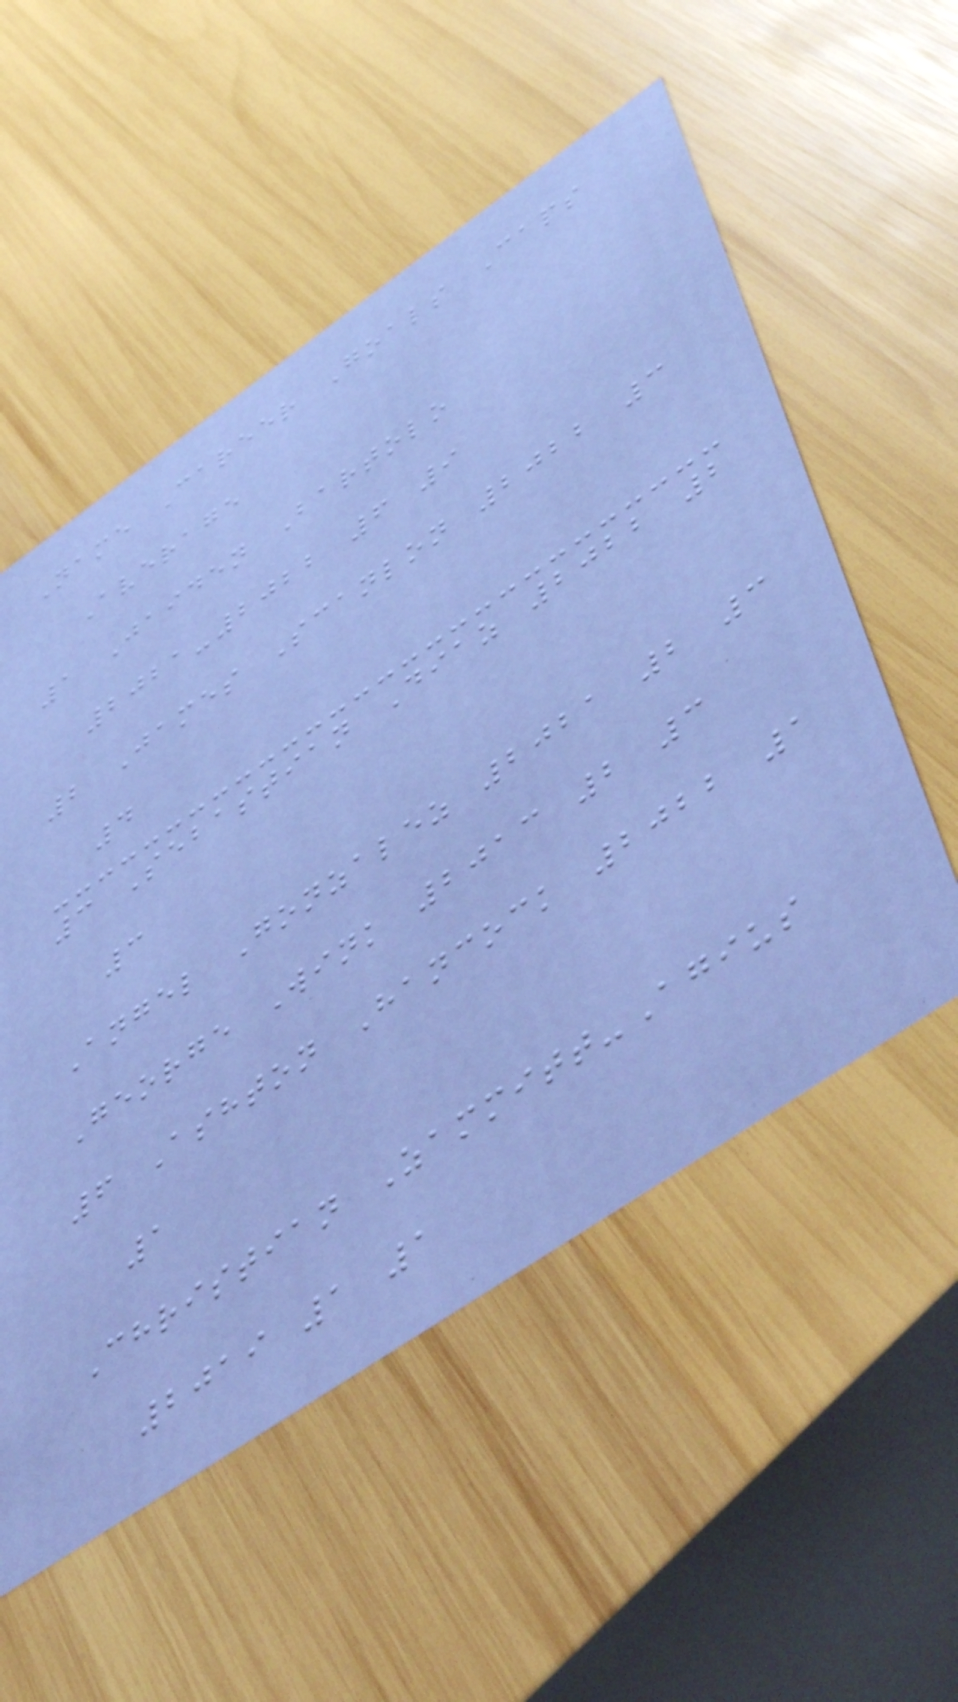Name Career Goals Caps
Average
1 Jaiden Bartolo
2021-2022 6 9
2 James Scanlon 2022 3
4
3 Sebastian Diaz 2022 2
3
Angel Gonzalez 2021 2 3
George Wink 2013 2 3
6 Ashton Hancock 2022 1
1
Christian Zammitt-Agius
2019 1 1
